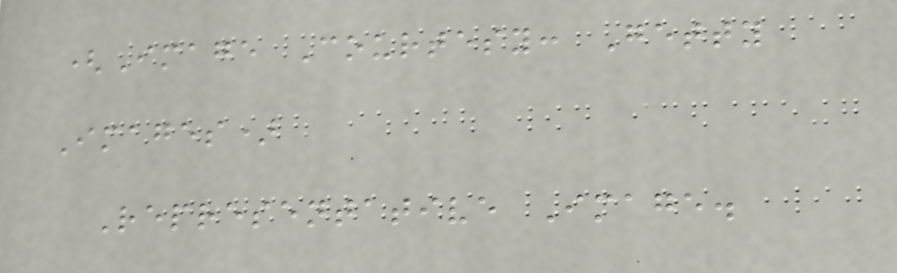(Image Courtesy: Getty
Images)
Representative Image.
